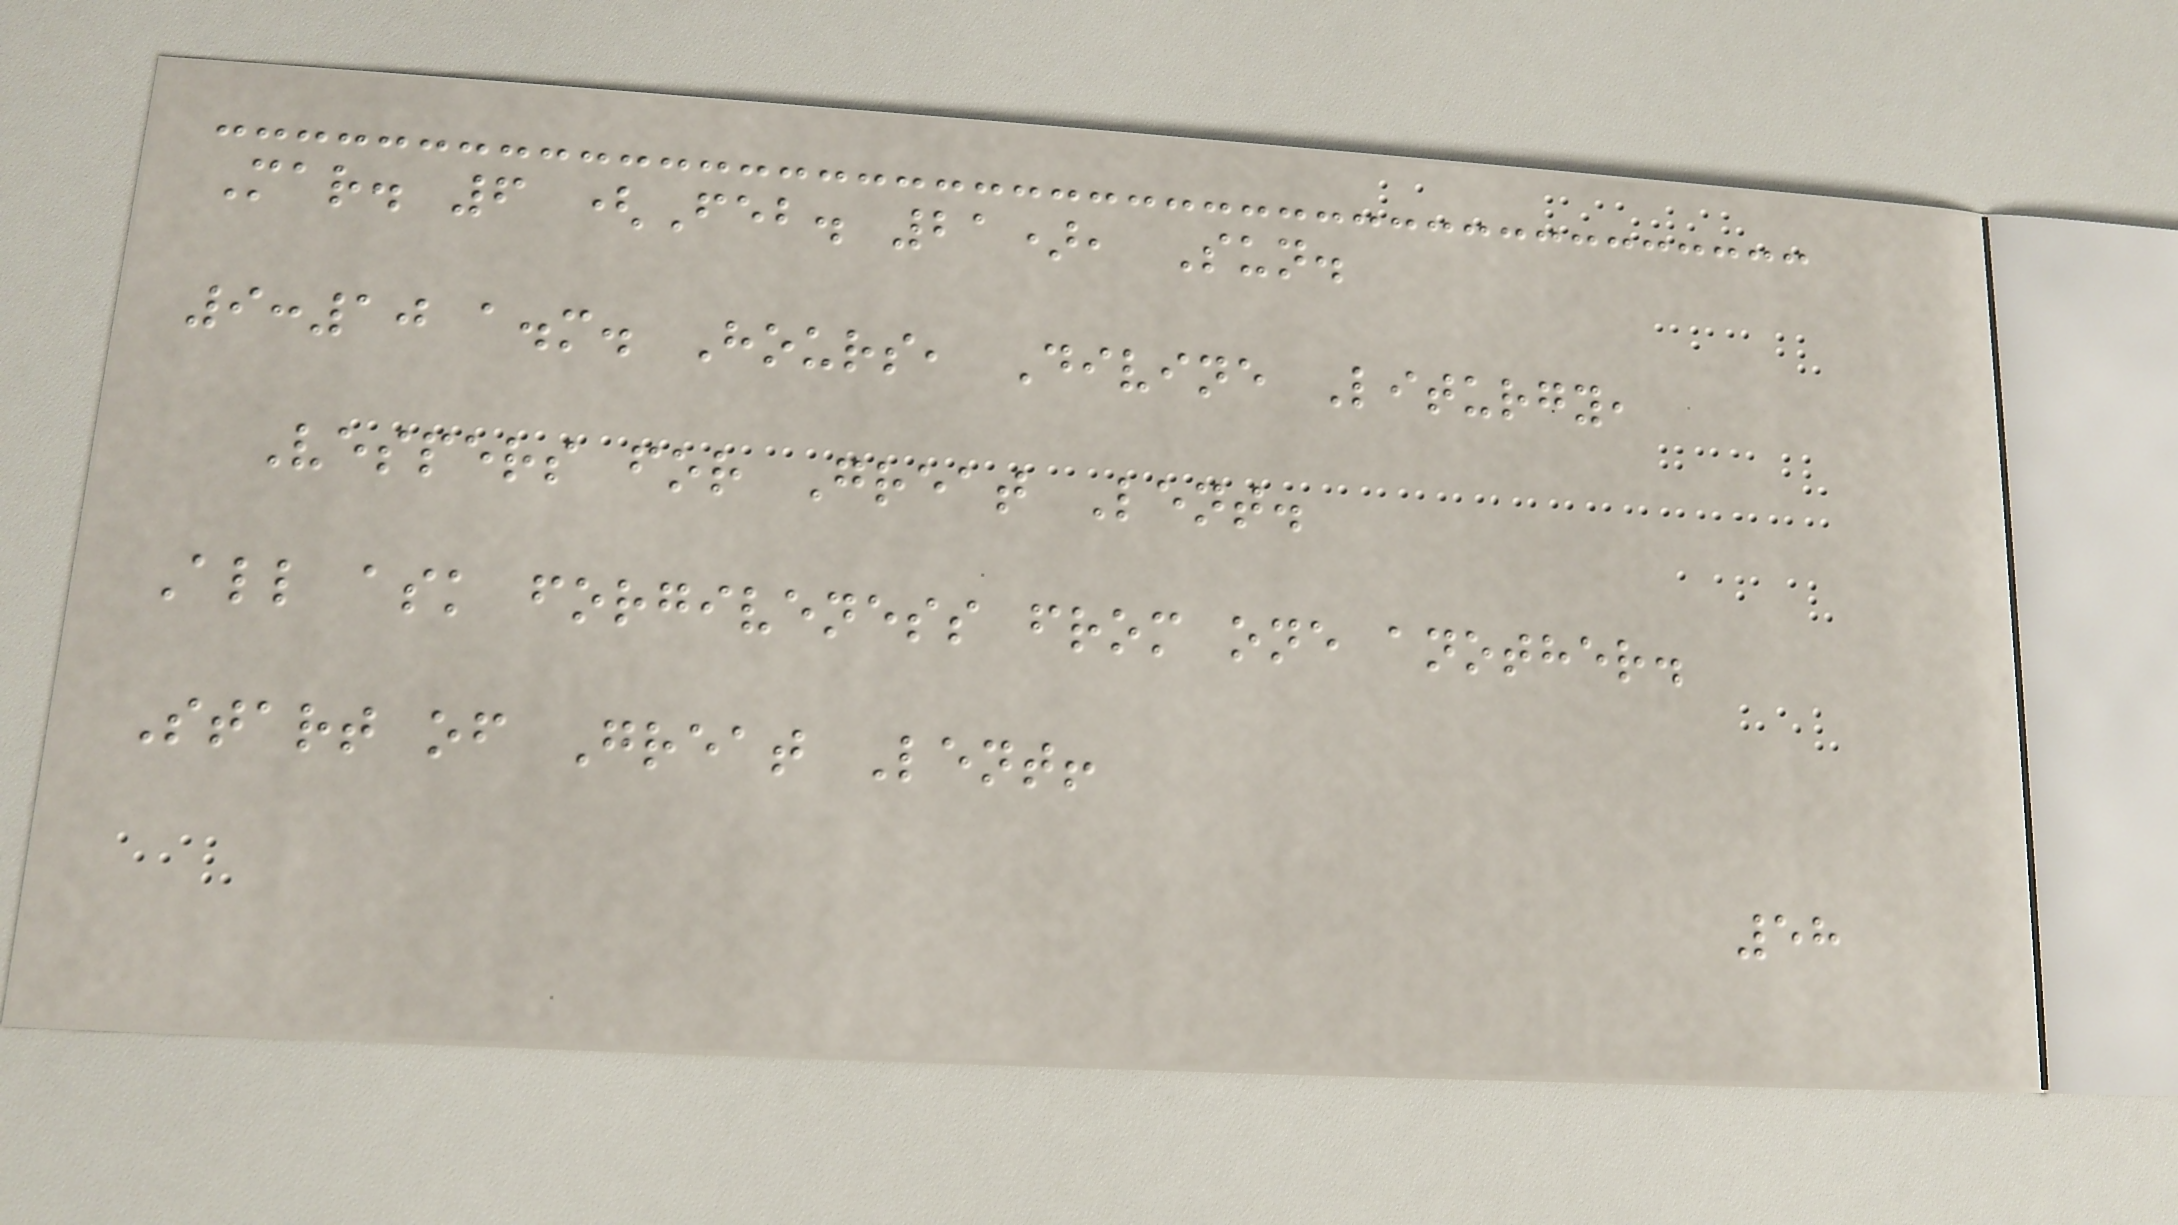Mar. 6 (Feb. 21), Sun.
9:10 a.m. Hours, Divine Liturgy,
Vespers for Great Lent.
All ask forgiveness from one another.
Start of Great Lent!
58
